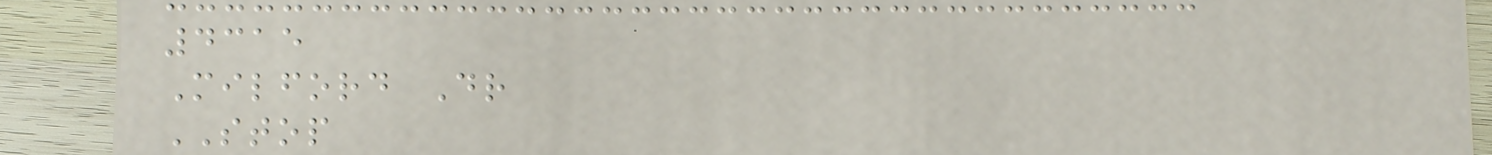4315
Milford Dr
STOP
